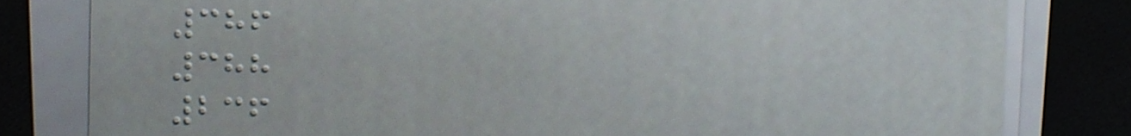386
388
236
